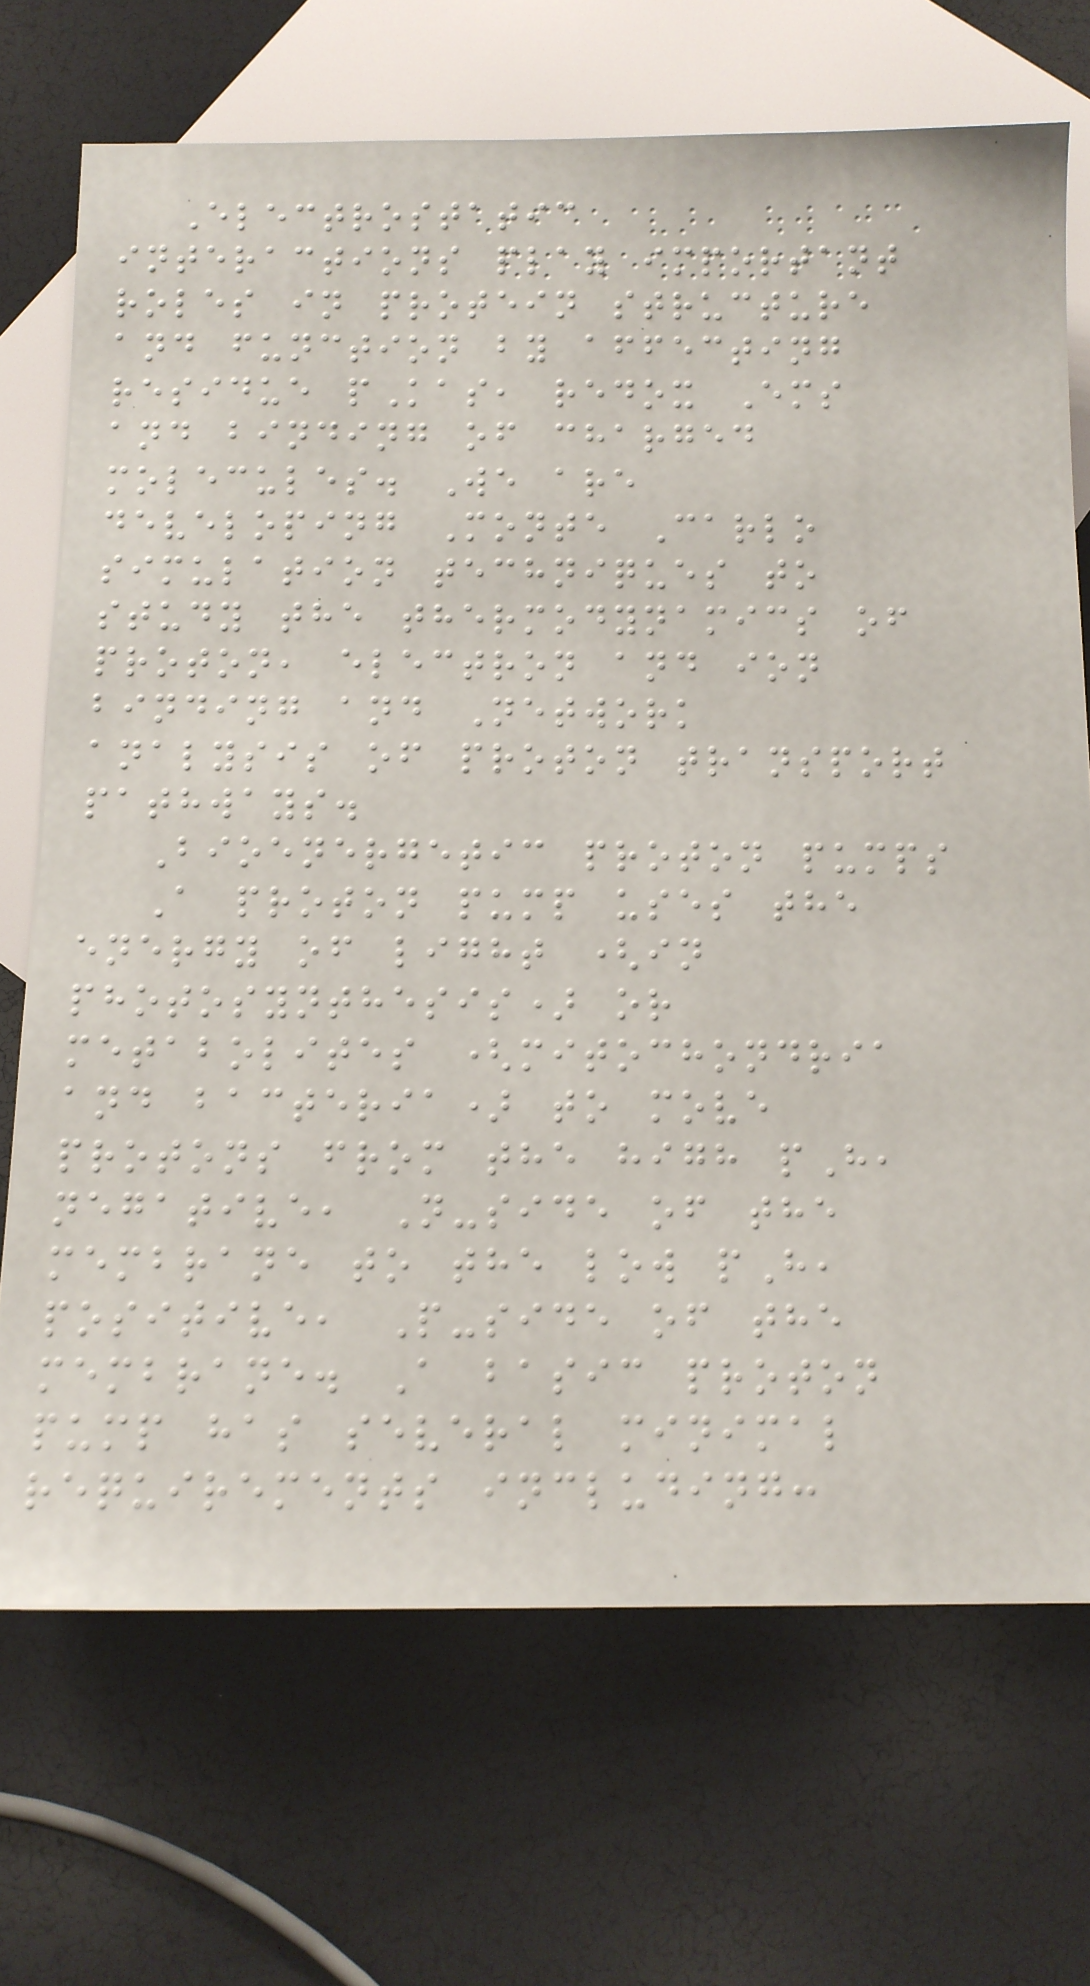Electrostatic
interactions play important
roles in protein structure
and function by affecting
residue pKas, redox Ems
and binding of charged
molecules. We are
developing Monte Carlo
simulation techniques to
study the thermodynamics of
proton, electron and ion
binding and Network
analysis of proton transport
pathways.
Bioenergetic proton pumps
A proton pump uses the
energy of light (in
photosynthesis) or
metabolites (mitochondria
and bacteria) to move
protons from the high pH,
negative, N-side of the
membrane to the low pH,
positive, P-side of the
membrane. A basic proton
pump has several minimal
requirements including:
